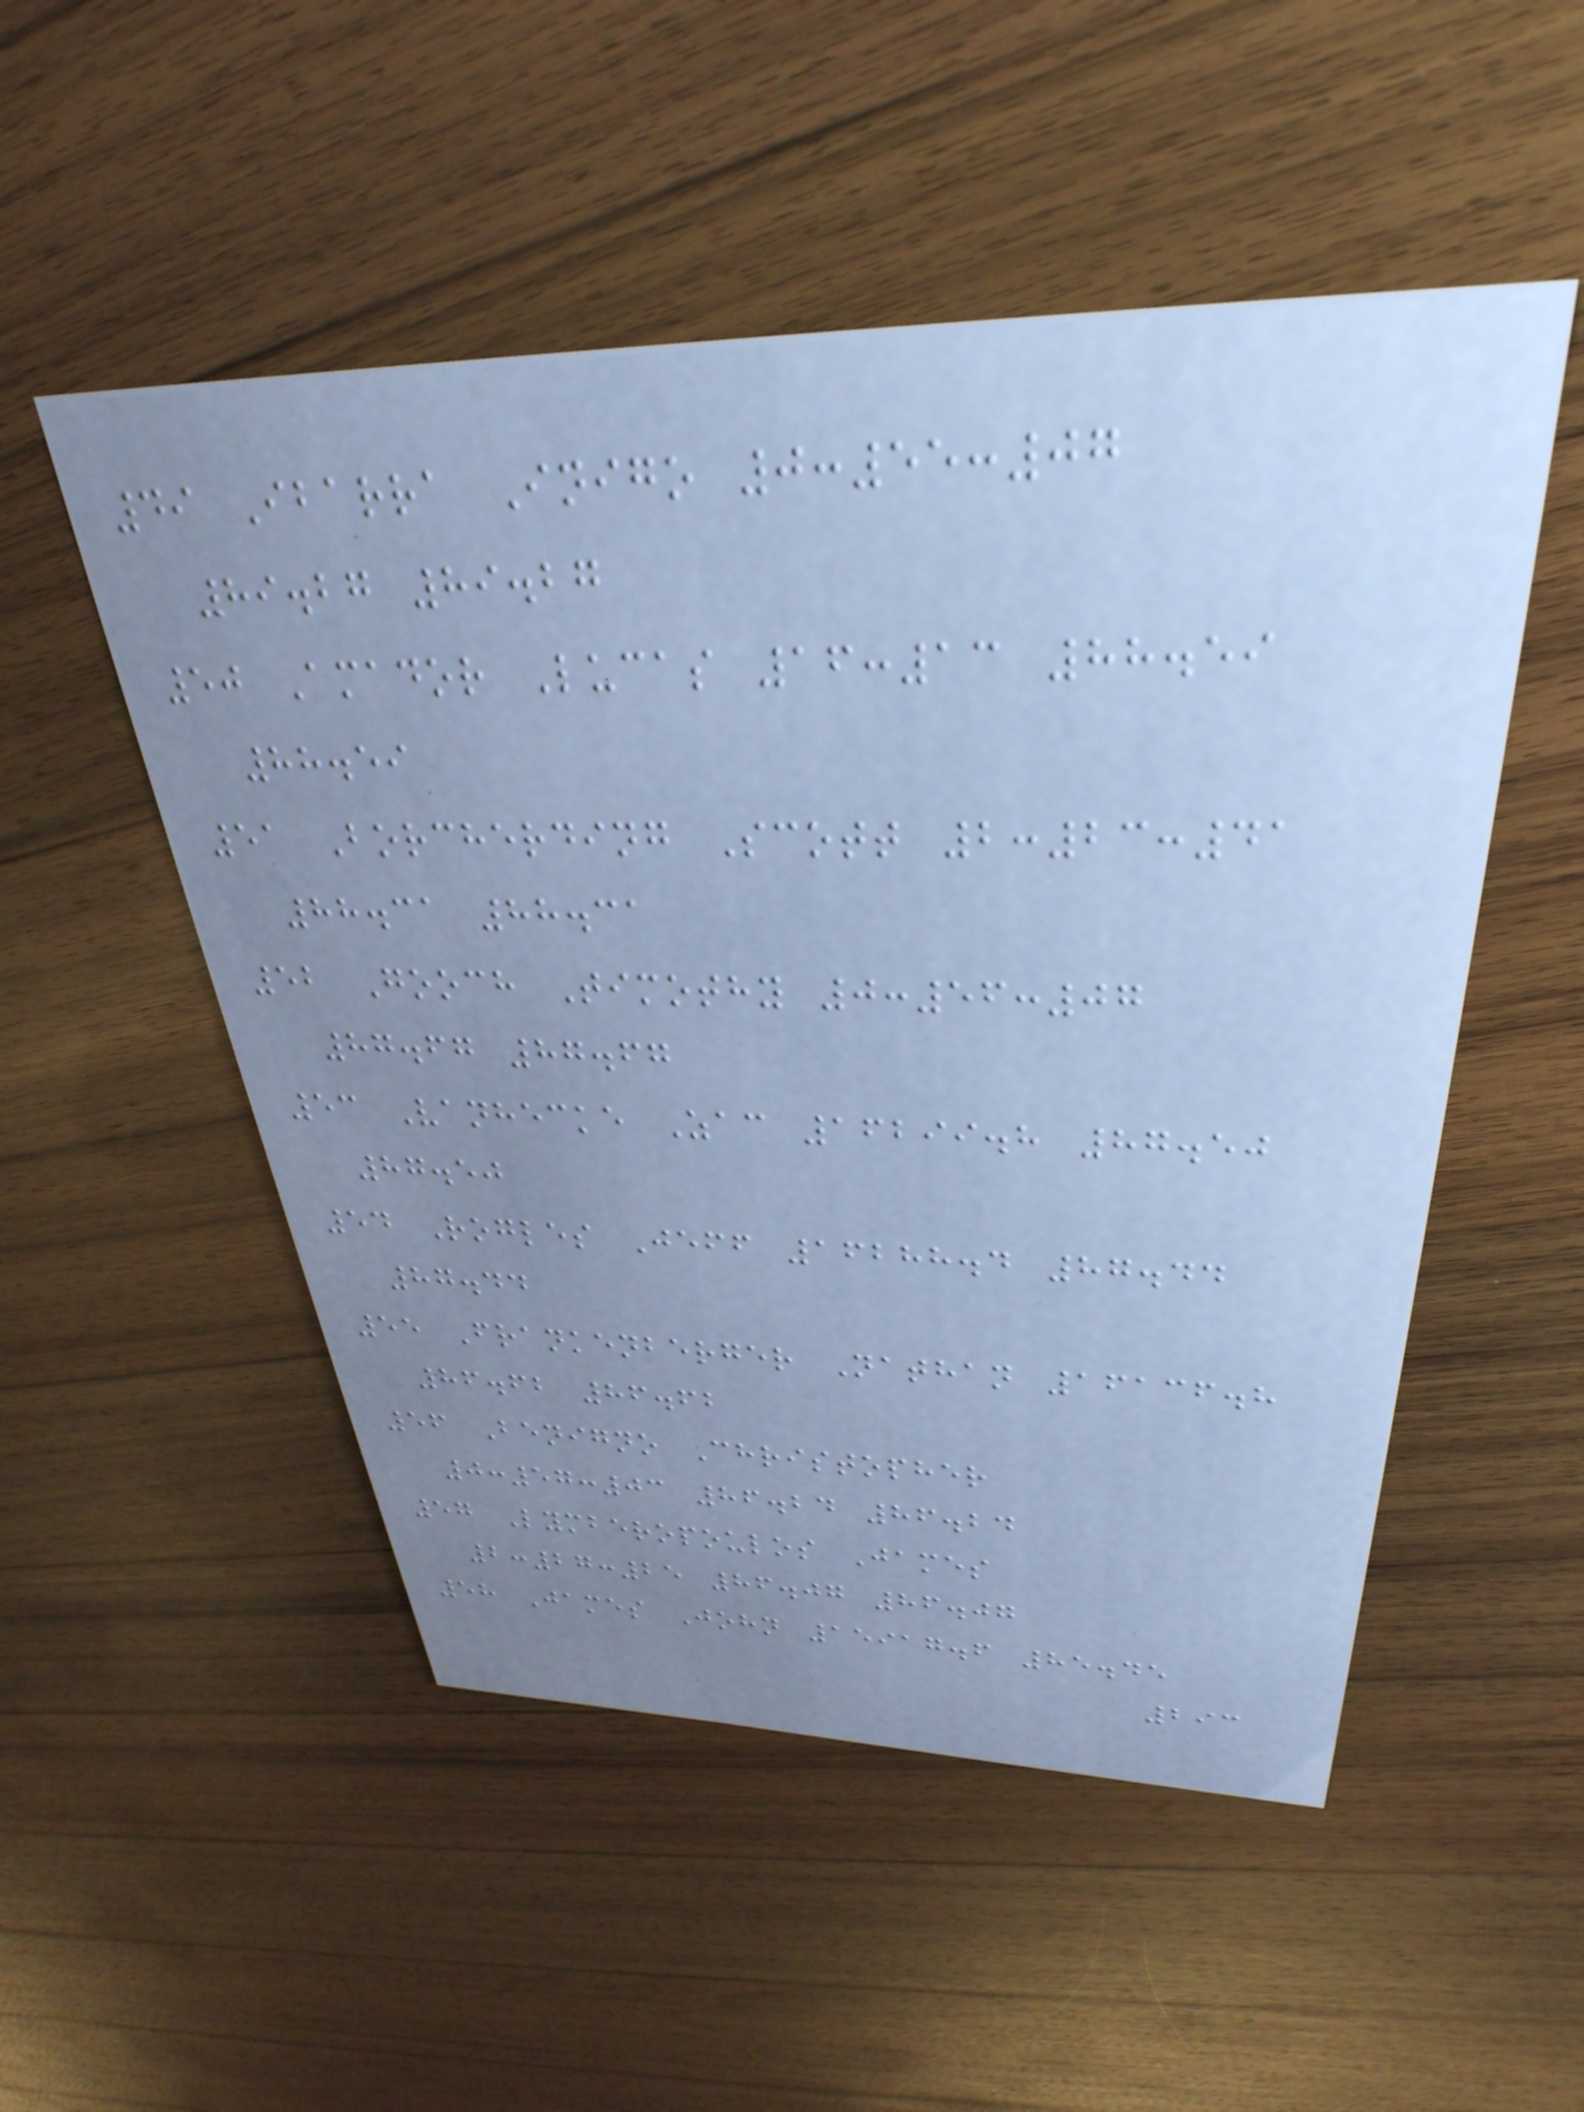49 Ibarra Inigo 0:55:07
89.27 89.27
50 Amador Lucas 16:13 88.59
88.59
51 Borcherding Scott 2:23:41
88.31 88.31
52 Gooch Timothy 0:56:07
87.67 87.67
53 Vanhecke Zac 16299.8 87.50
87.50
54 Rogles Jeff 16288.4 87.44
87.44
55 Frankenberger Nathan 16136.8
86.62 86.62
56 Benigno Christopher
0:57:03 86.24 86.24
57 Lymberopoulos James
2:27:25 86.07 86.07
58 James John 15917.6 85.45
293
